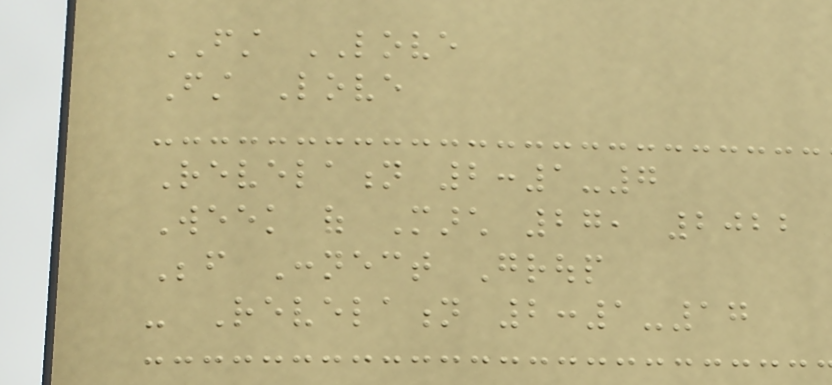FIRST LOVE
First Love
Revelation 2:1-7
Week of March 27, 2022
Before Connect Group
- Revelation 2:1-17
